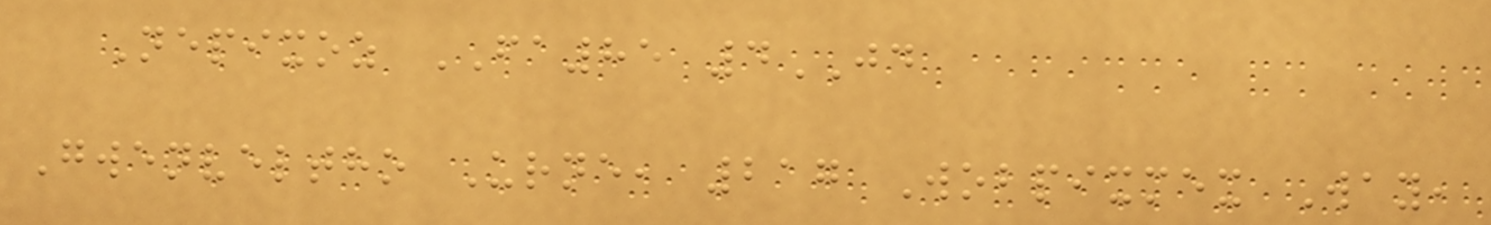Nepixoz FA85 4JD
Gwenveltho Urne, 217 Wobpixmex Way,
